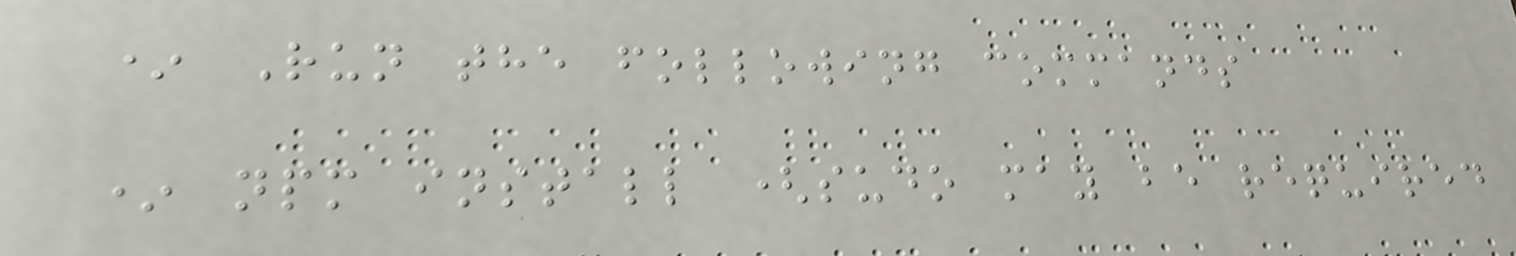* Run the following commands
* npm install (sudo may be required
